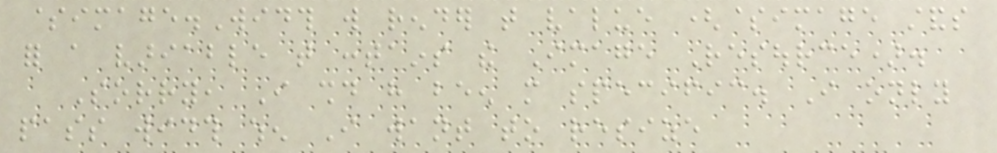$image.Width will render that value ($image stands
for a variable that contains the Image Resource).
Sorry, I should have been more specific. I only
pass width when I want to resize
